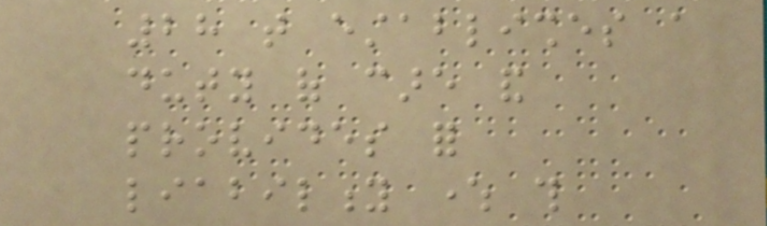28 that establishes a
duty of care and
provides for
liability where this
